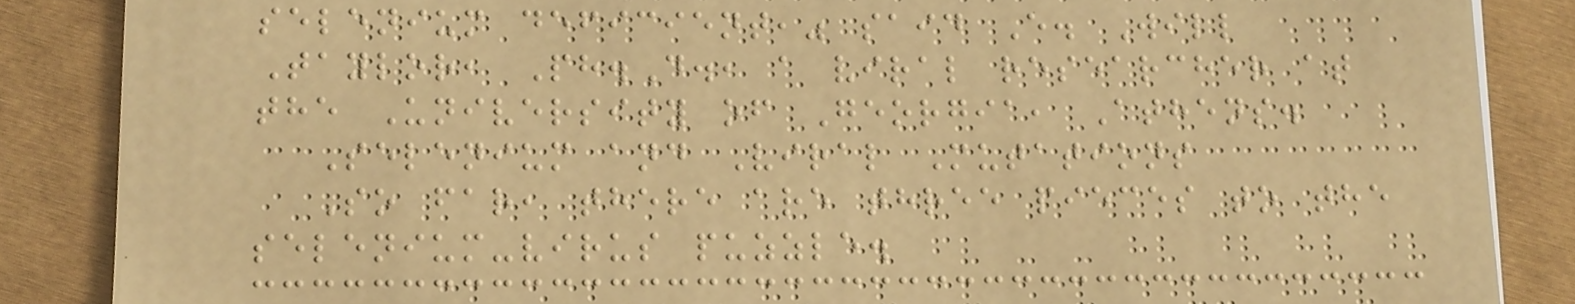selenium deficient," said E. Will
Taylor, Ph.D., a viral researcher at
the University of Georgia, Athens.
Selenium and Viral Mutations
So far, there are three pieces to the
selenium-virus puzzle.
